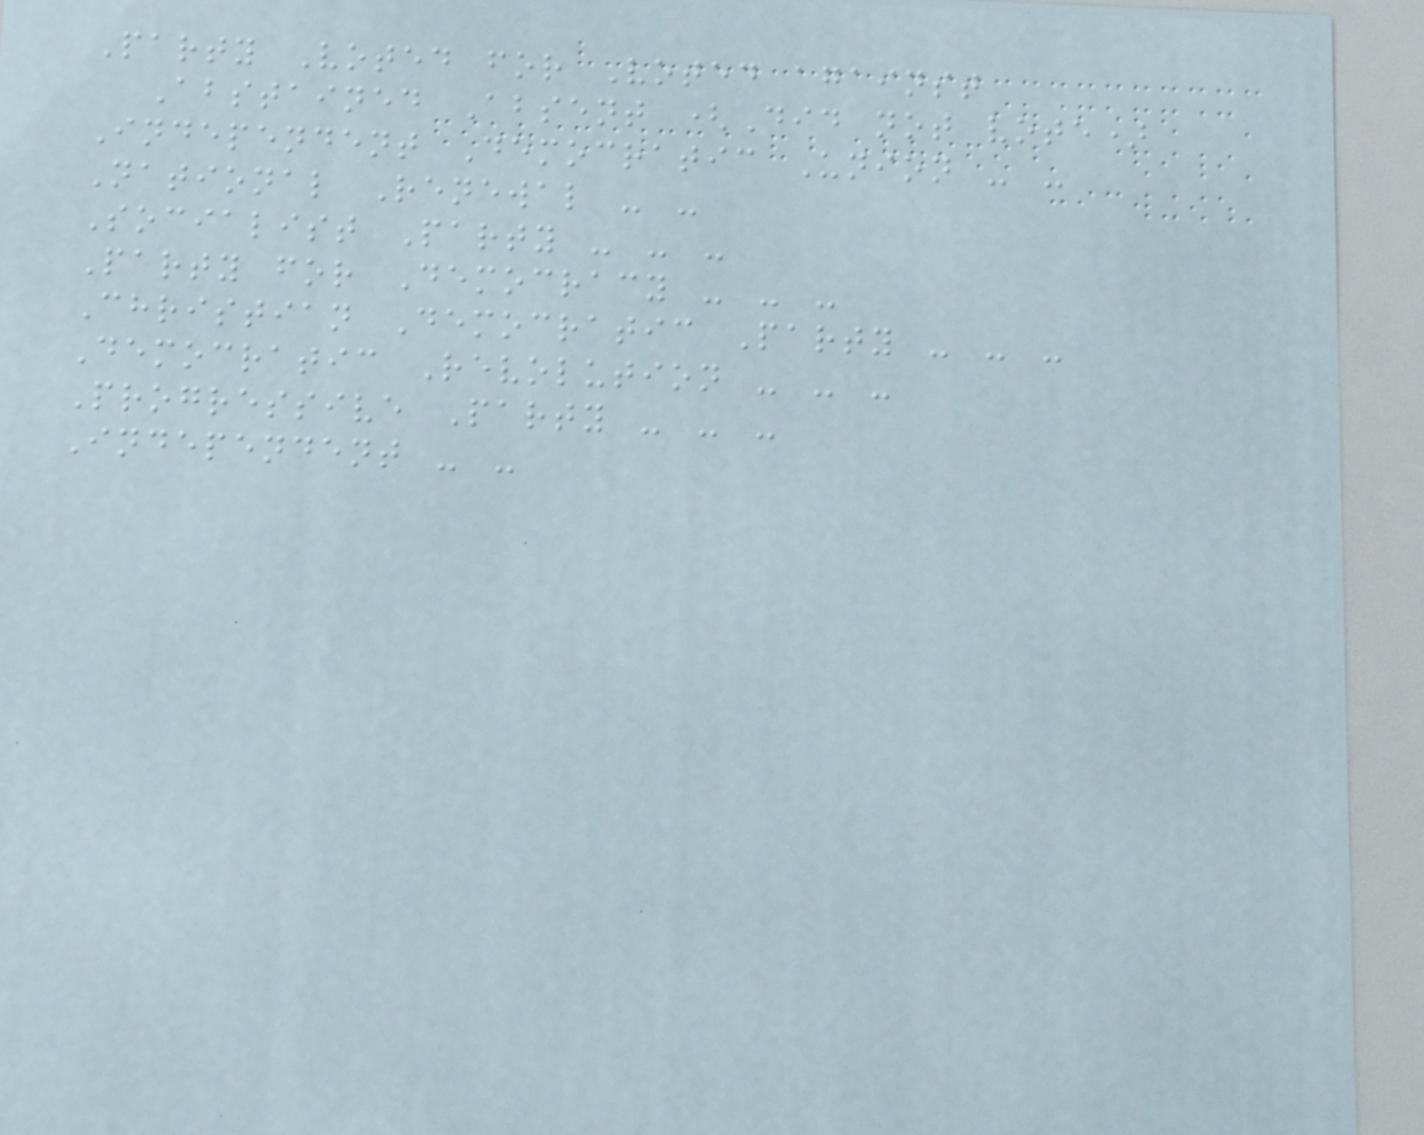Party Voted for Voted against
Abstained Absent (Did not vote)
Independent Democratic Union - -
National Renewal - -
Socialist Party - - -
Party for Democracy - - -
Christian Democratic Party - - -
Democratic Revolution - - -
Progressive Party - - -
Independent - -
